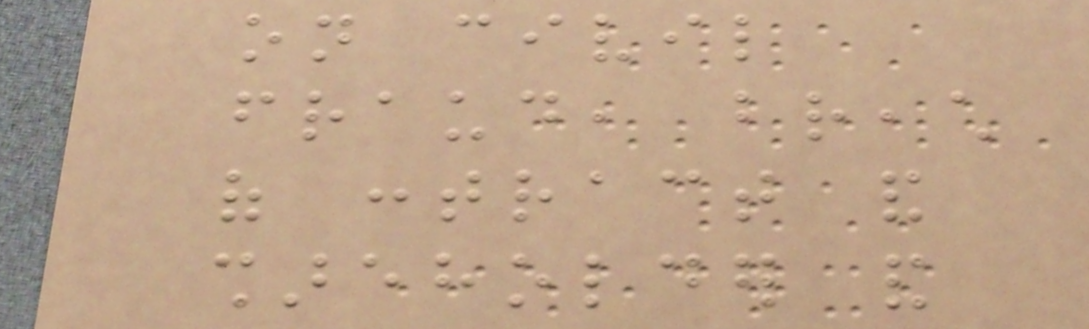on civil
fraud, breach
of contract and
shareholder and
